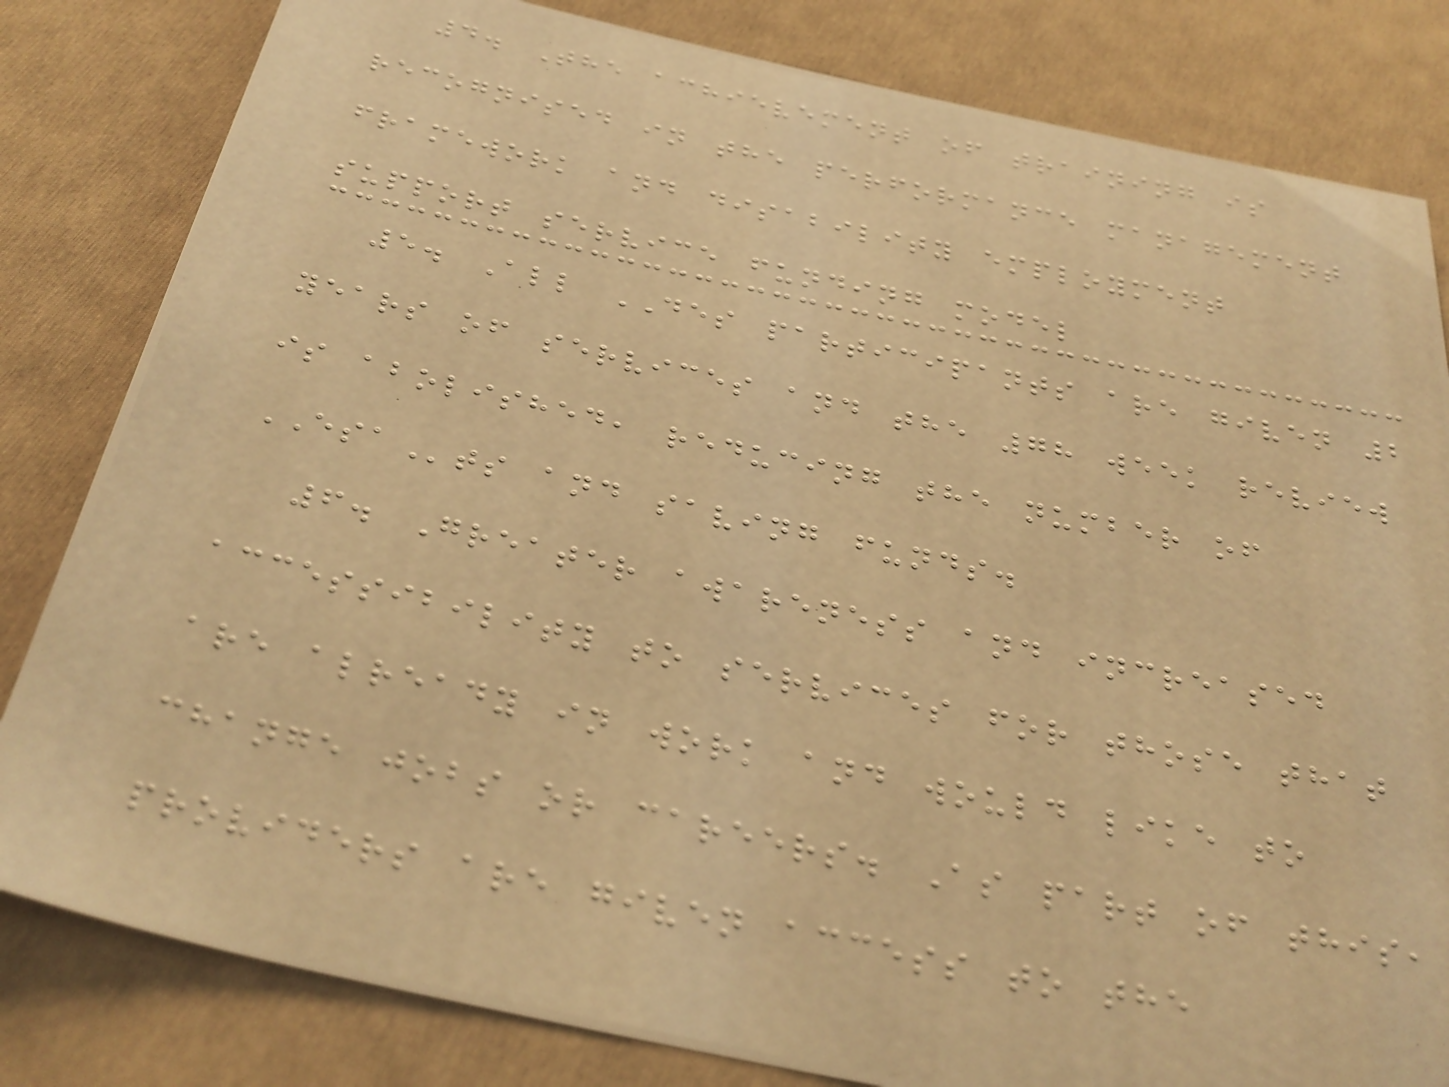4. The achievement of training is
recognised in the performance management
framework and disability employment
support service funding model
5. All DES participants are given 2
years of services and the 78 week review
is abolished, reducing the number of
ESAts and saving funds.
6. Greater awareness and increased
accessibility to services for those that
are already in work and would like to
change jobs or careers. As part of this,
providers are given access to the
